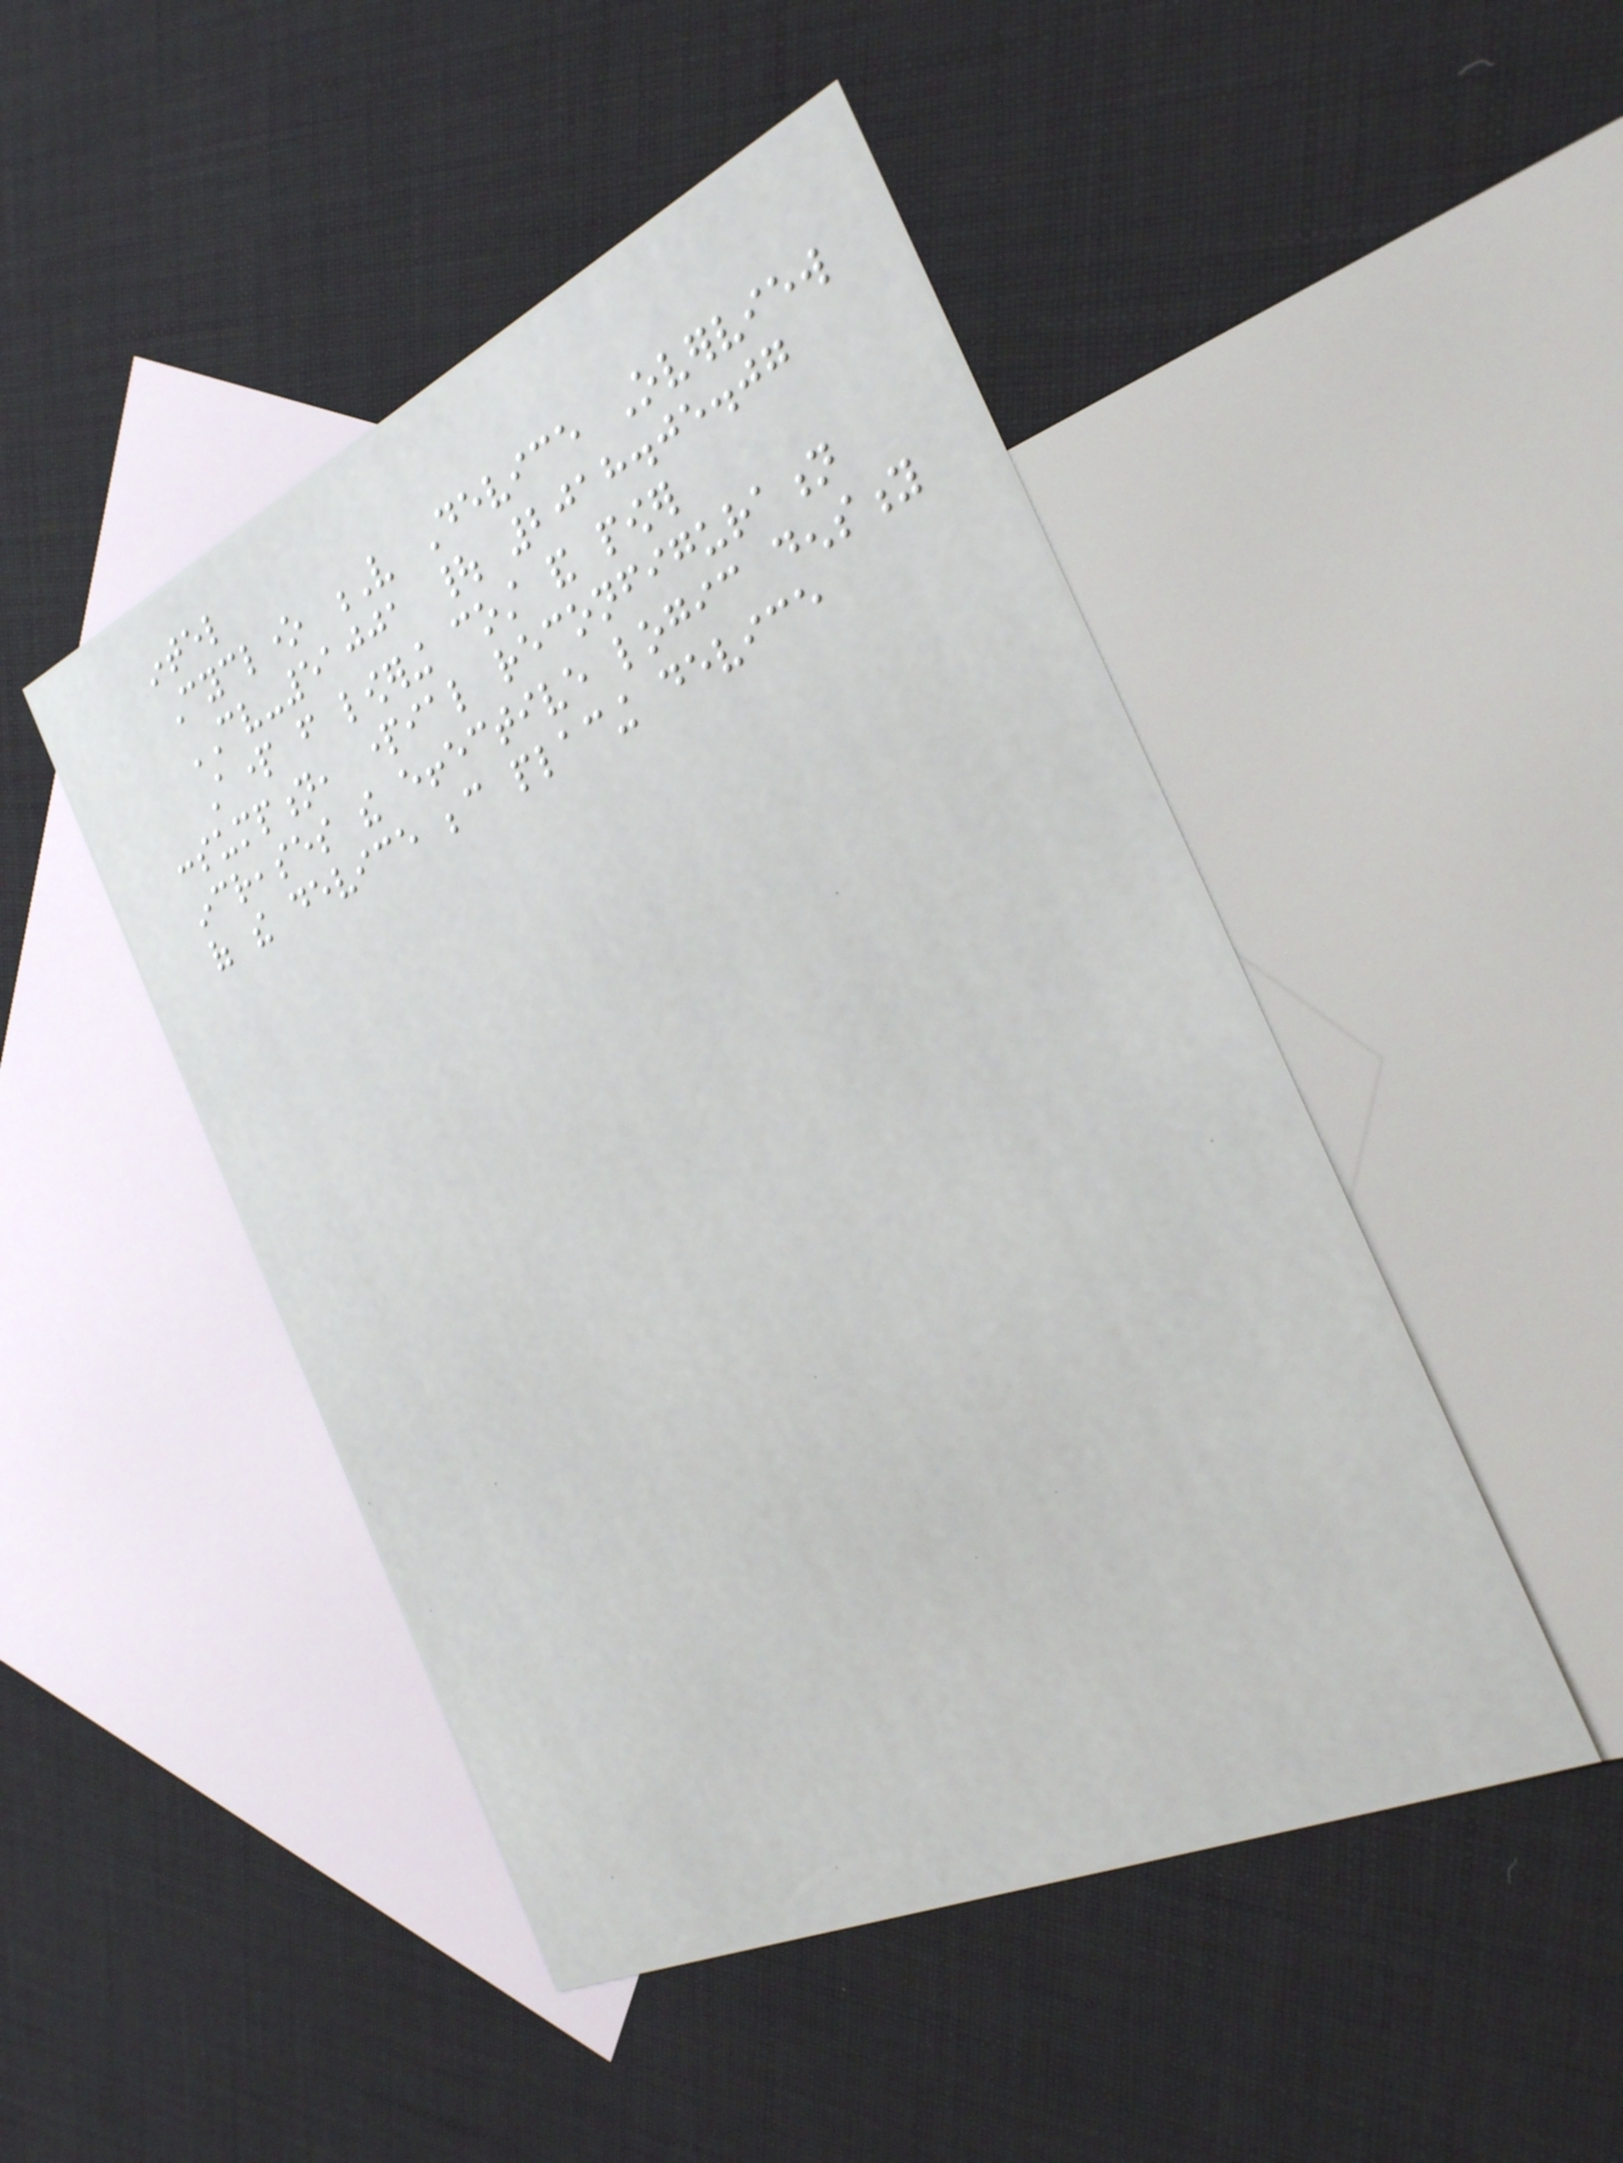intel
Cyclone V Device Overview
CV-51001 | 2018.05.07
Apart from lowering cost and power
consumption, partial reconfiguration
increases the effective logic density
of the device because placing device
